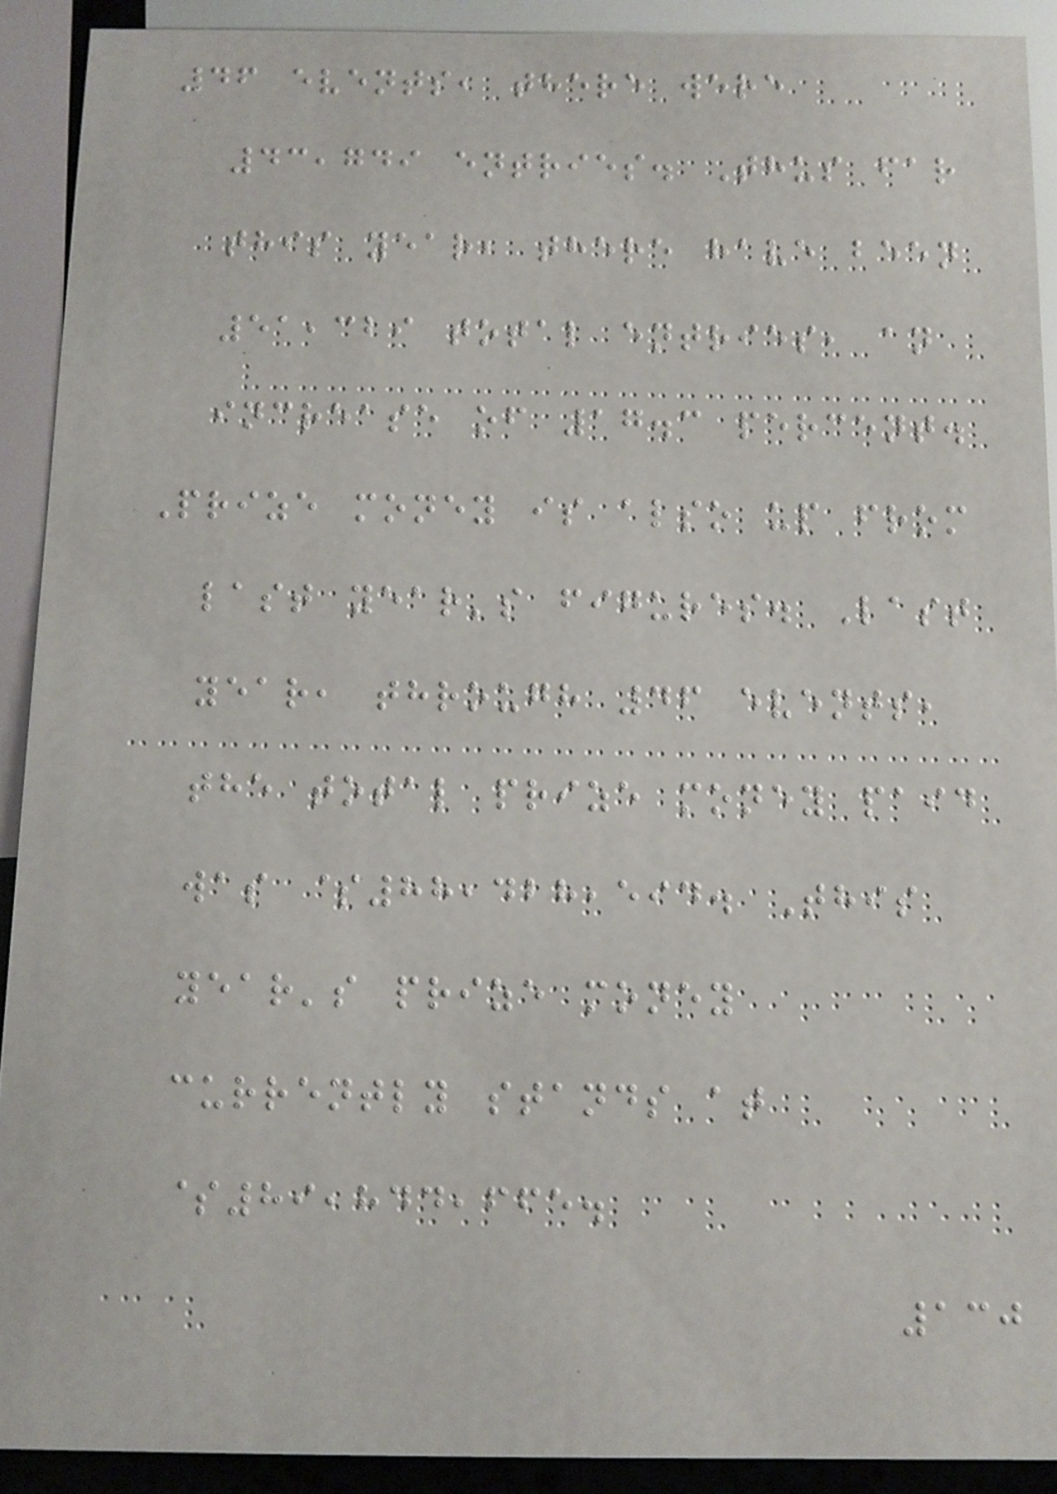46 events, there were
43,749 entries. Thus far
this year, there have been
51,329 total entries, an
increase of 17.3 percent.
Prize money is also up from
last year's figures. Last
year, through 46 events,
the total prize money paid
was $88,428,594. This
year's prize money
currently stands at
$89,844,665.
130
